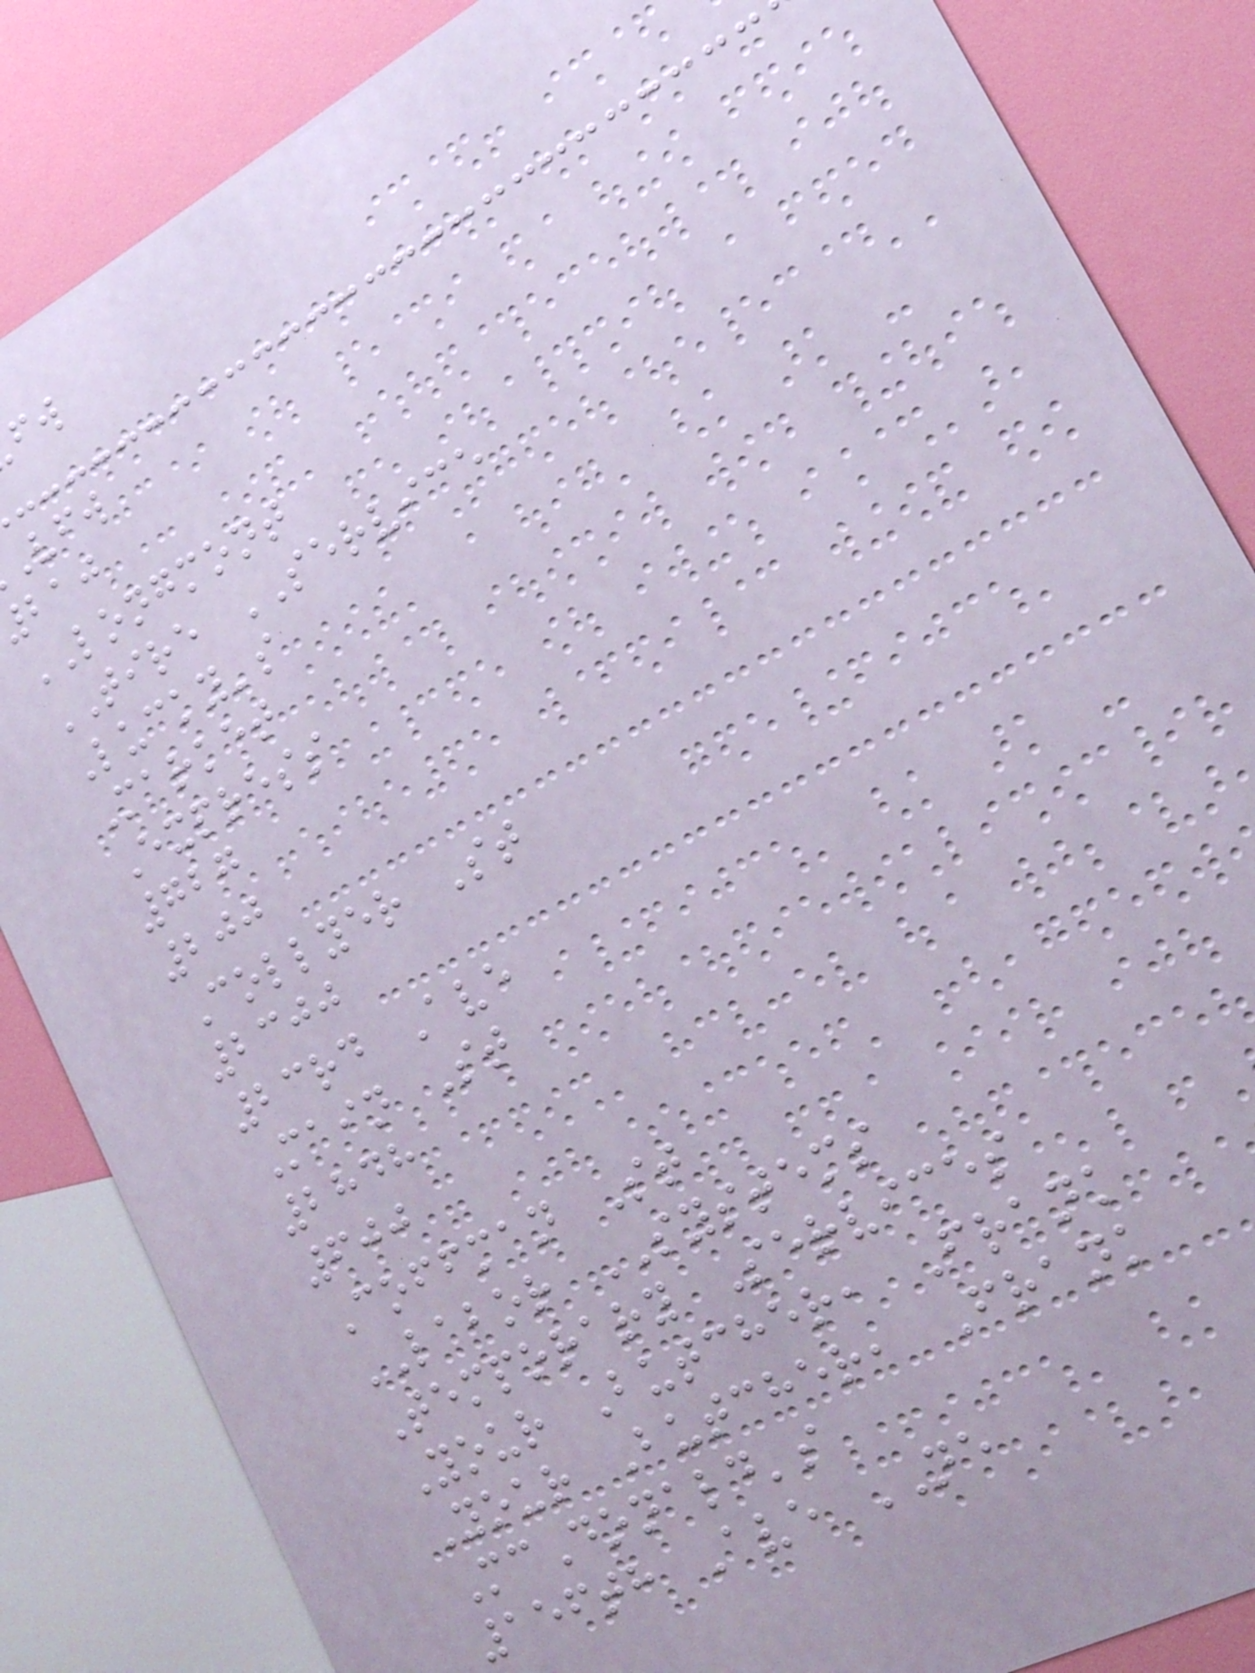LONGMONT
TIRE SERVICE
Lucky's
Market
Express
727
200
Collyer St
2300
23rd Ave
Main St
2848
600
Coffman St
LABOR SYSTEMS
Temporary Services
Your Butcher, Frank
Your Butcher, Frank
McDonald's
156th Ave NE
